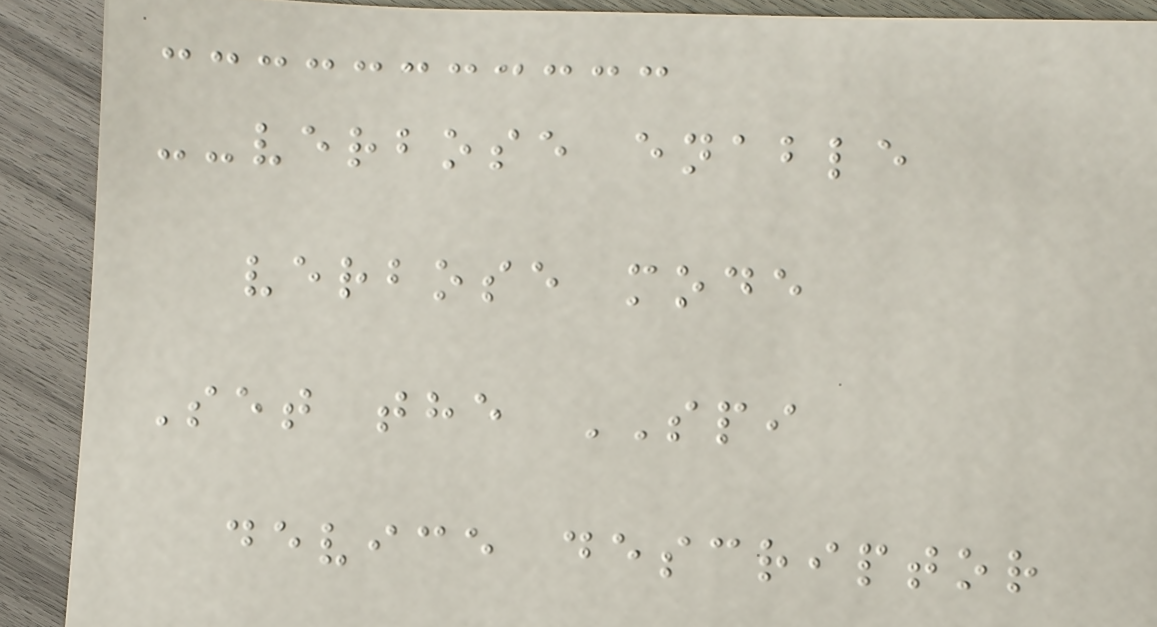--verbose enable
verbose mode
Set the SPI
device descriptor
